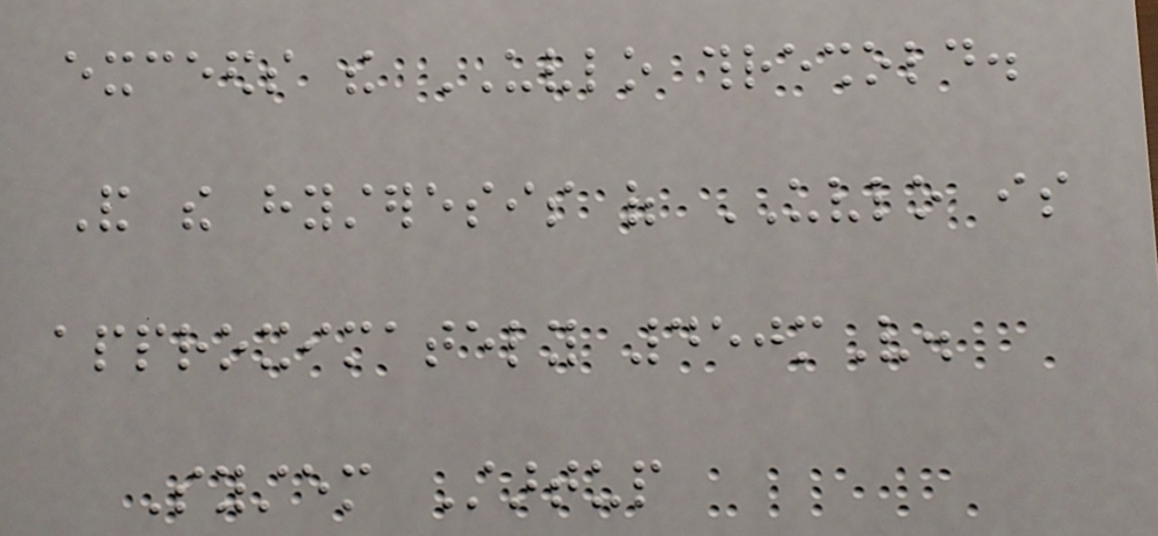exceeds the UVLO threshold.
And the hysteresis of UVLO is
approximately 450mV.
System Startup
